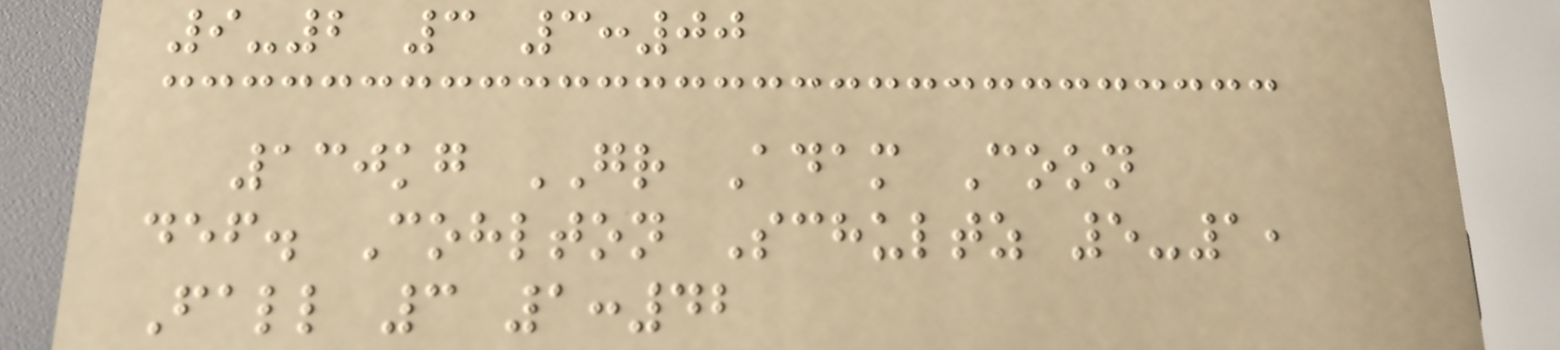9-2 3 3:00
130kg GR Adam Coon
def. Cohlton Schultz 5-1,
Fall 3 1:42
